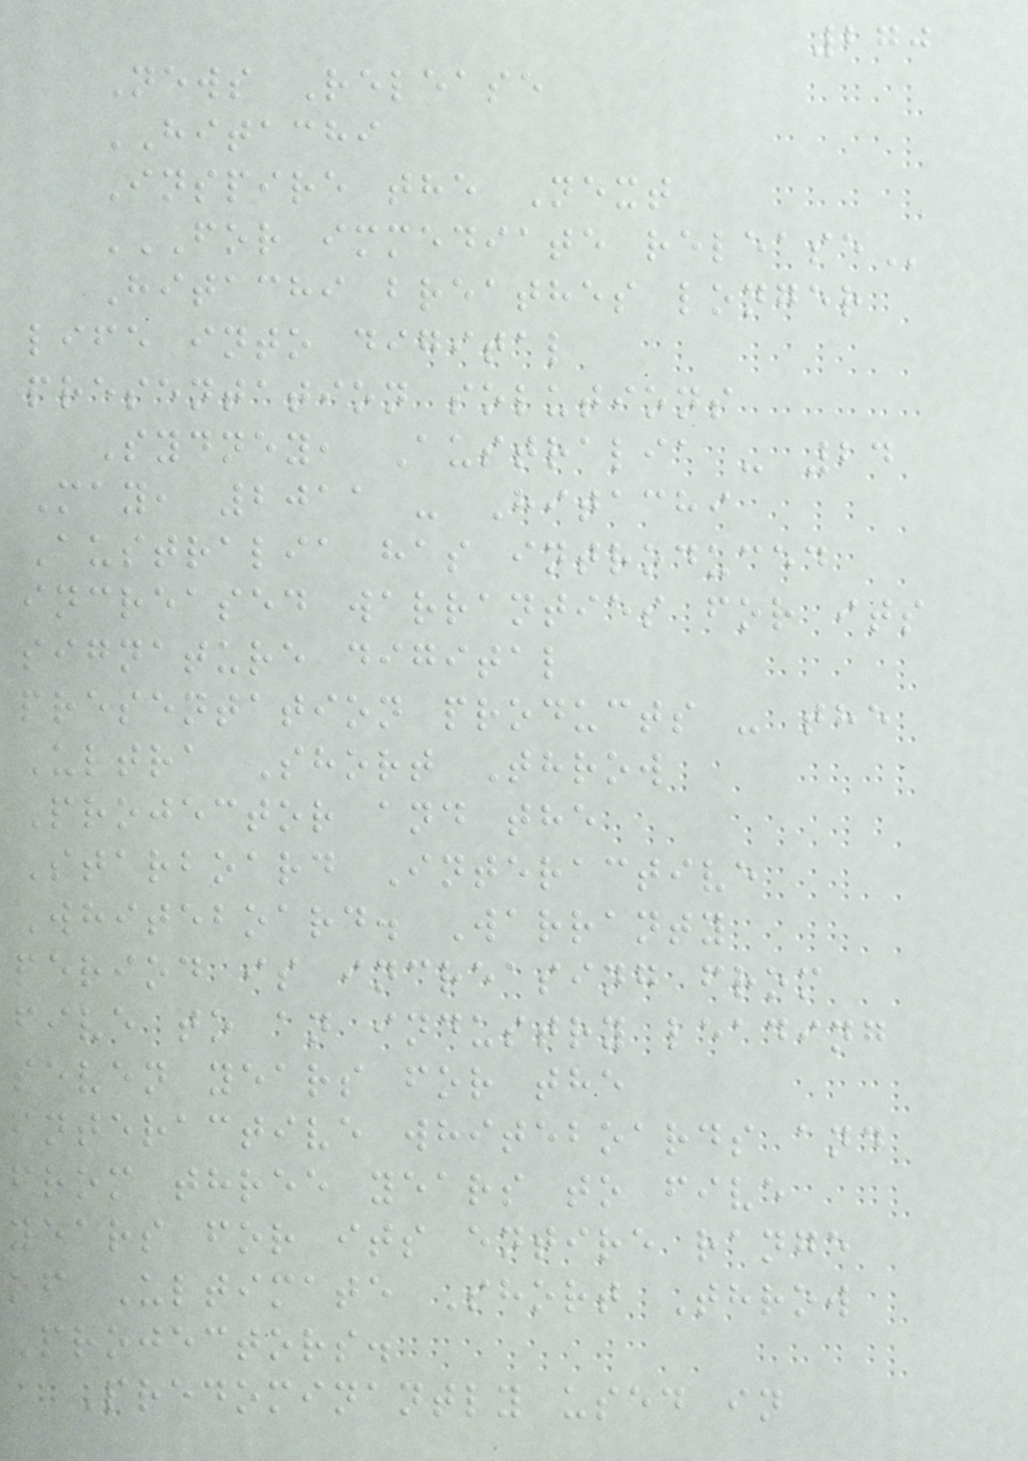270
News Release
HITACHI
Inspire the Next
FOR IMMEDIATE RELEASE
Hitachi breathes longer
life into digital
presentation solutions
Sydney, Australia - 24
May, 2011 - Hitachi
Australia has introduced
increased warranties for its
signature digital
presentation products - the
Ultra Short Throw
Projector and the
Starboard Interactive
Whiteboard. Warranty
period is increasing from
five to an industry leading
seven years for the
interactive whiteboards and
from three years to five
years for its entire range
of Ultimate Short Throw
Projectors.
Predominantly used in
